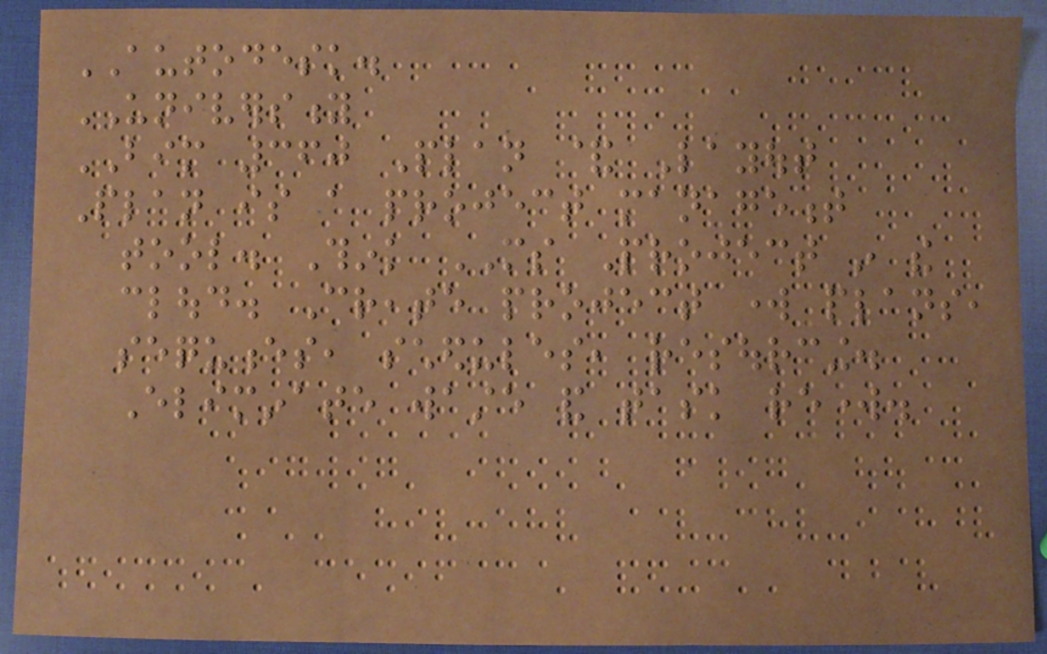AUTODESK.
UNIVERSITY
BIM 360 Plan & Layout
Plan is a project management
tool. Think MS Project in the
cloud. Create project work plans,
sequences, schedules, resourcing.
Eliminate waste and task rework.
